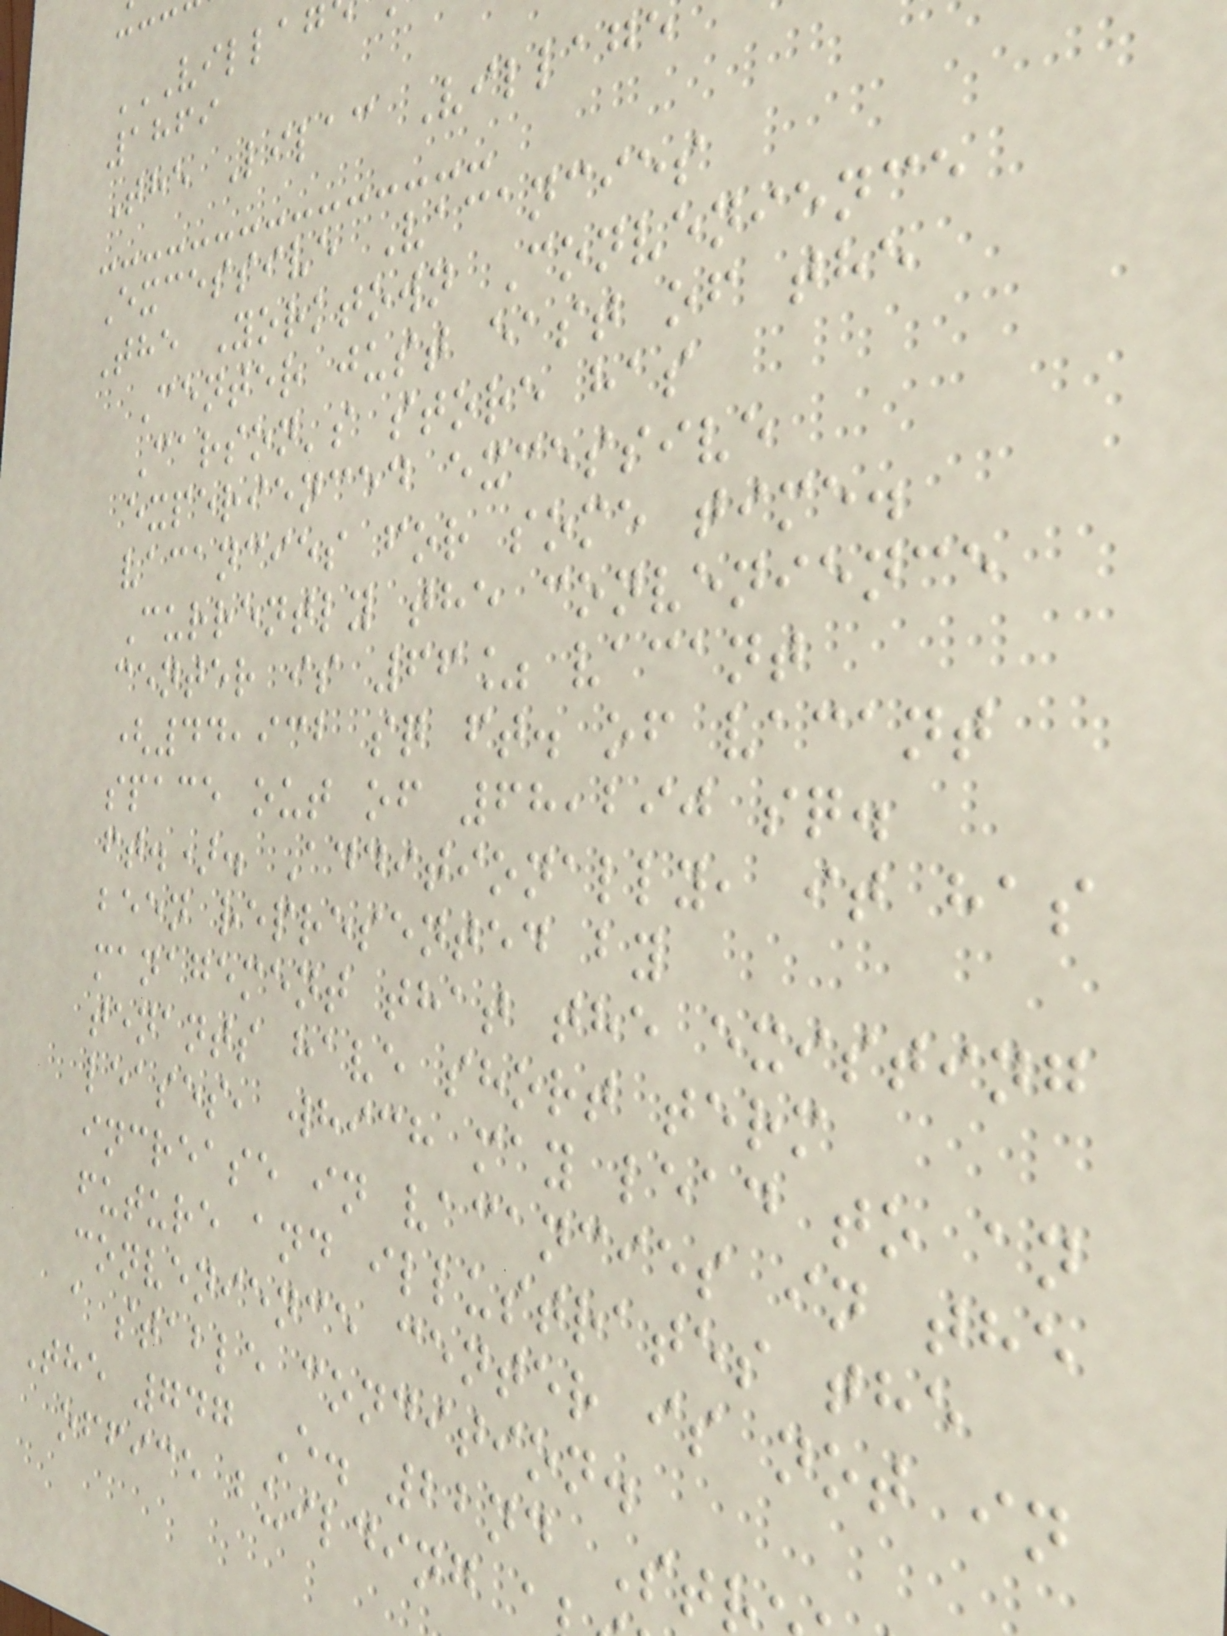1869
The Lilac Village
Excessive Vacancies
The Yorktown Convenience
Center just east of the
Carson's store has
experienced excessive
vacancies for some time.
Currently the convenience
center is 66% vacant
(44,932 sq ft. of vacant
space out of 68,290 sq.
ft.). Additionally, it has
been represented by
management that the existing
tenants have short term
leases, which may lead to an
increase in vacancies in the
future and illustrates the
convenience center is not in
a stable condition.
The 747 E. 22nd St
office building
